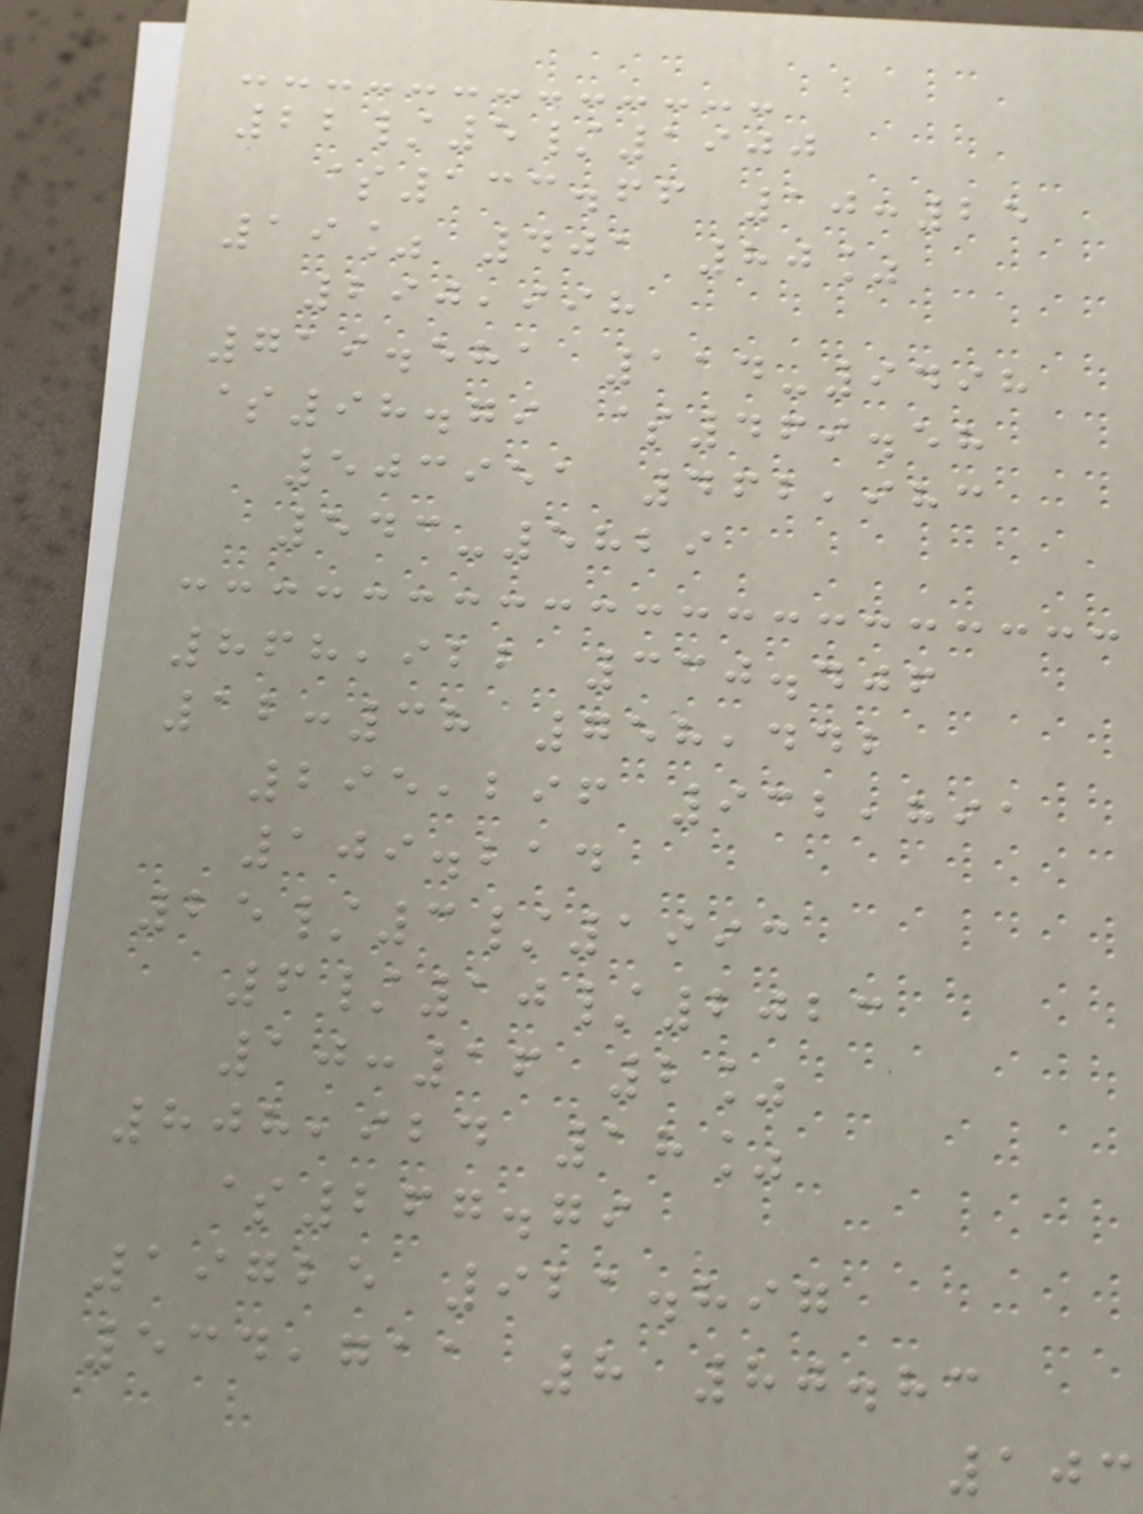22/5/1900
$133.66 10:25
19% 401 80%
290,998
719.581 114-9498
$98.79 $469.58
503951 462,983
543-5829
868,922 330.406
12:38 758,442
295,296 932,891
109.214
25/3/1993
6/10/2023
10:16 2%
808,924 18%
$267.79
19725 921.897
534,711 8 80.83
103
